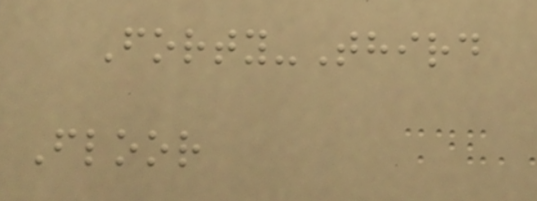Forty-Third
Floor
